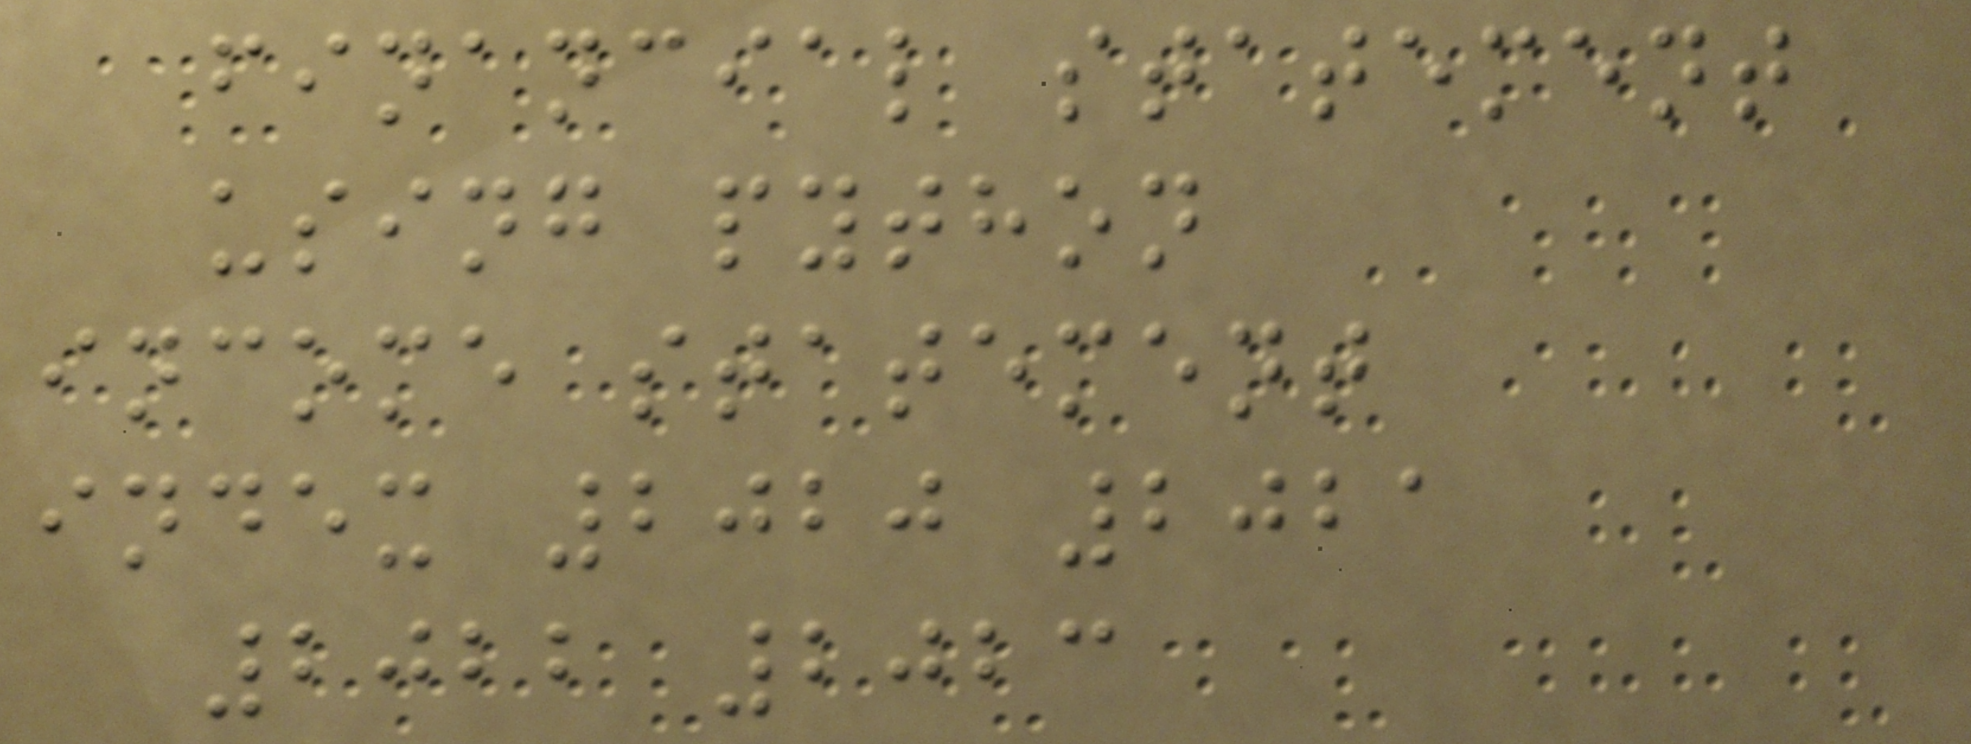financial statement
using python
income statement
index 2020 2021
2022 2023
